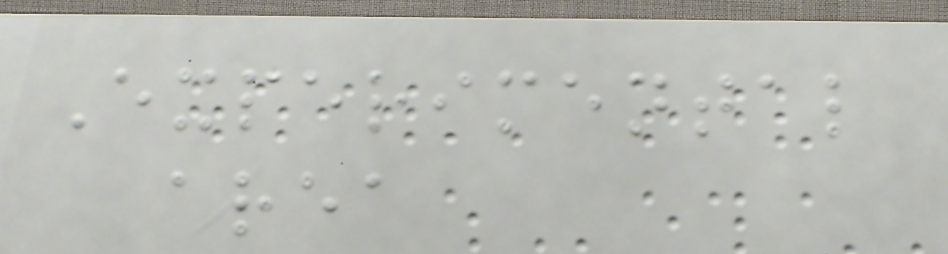Experimental
area
